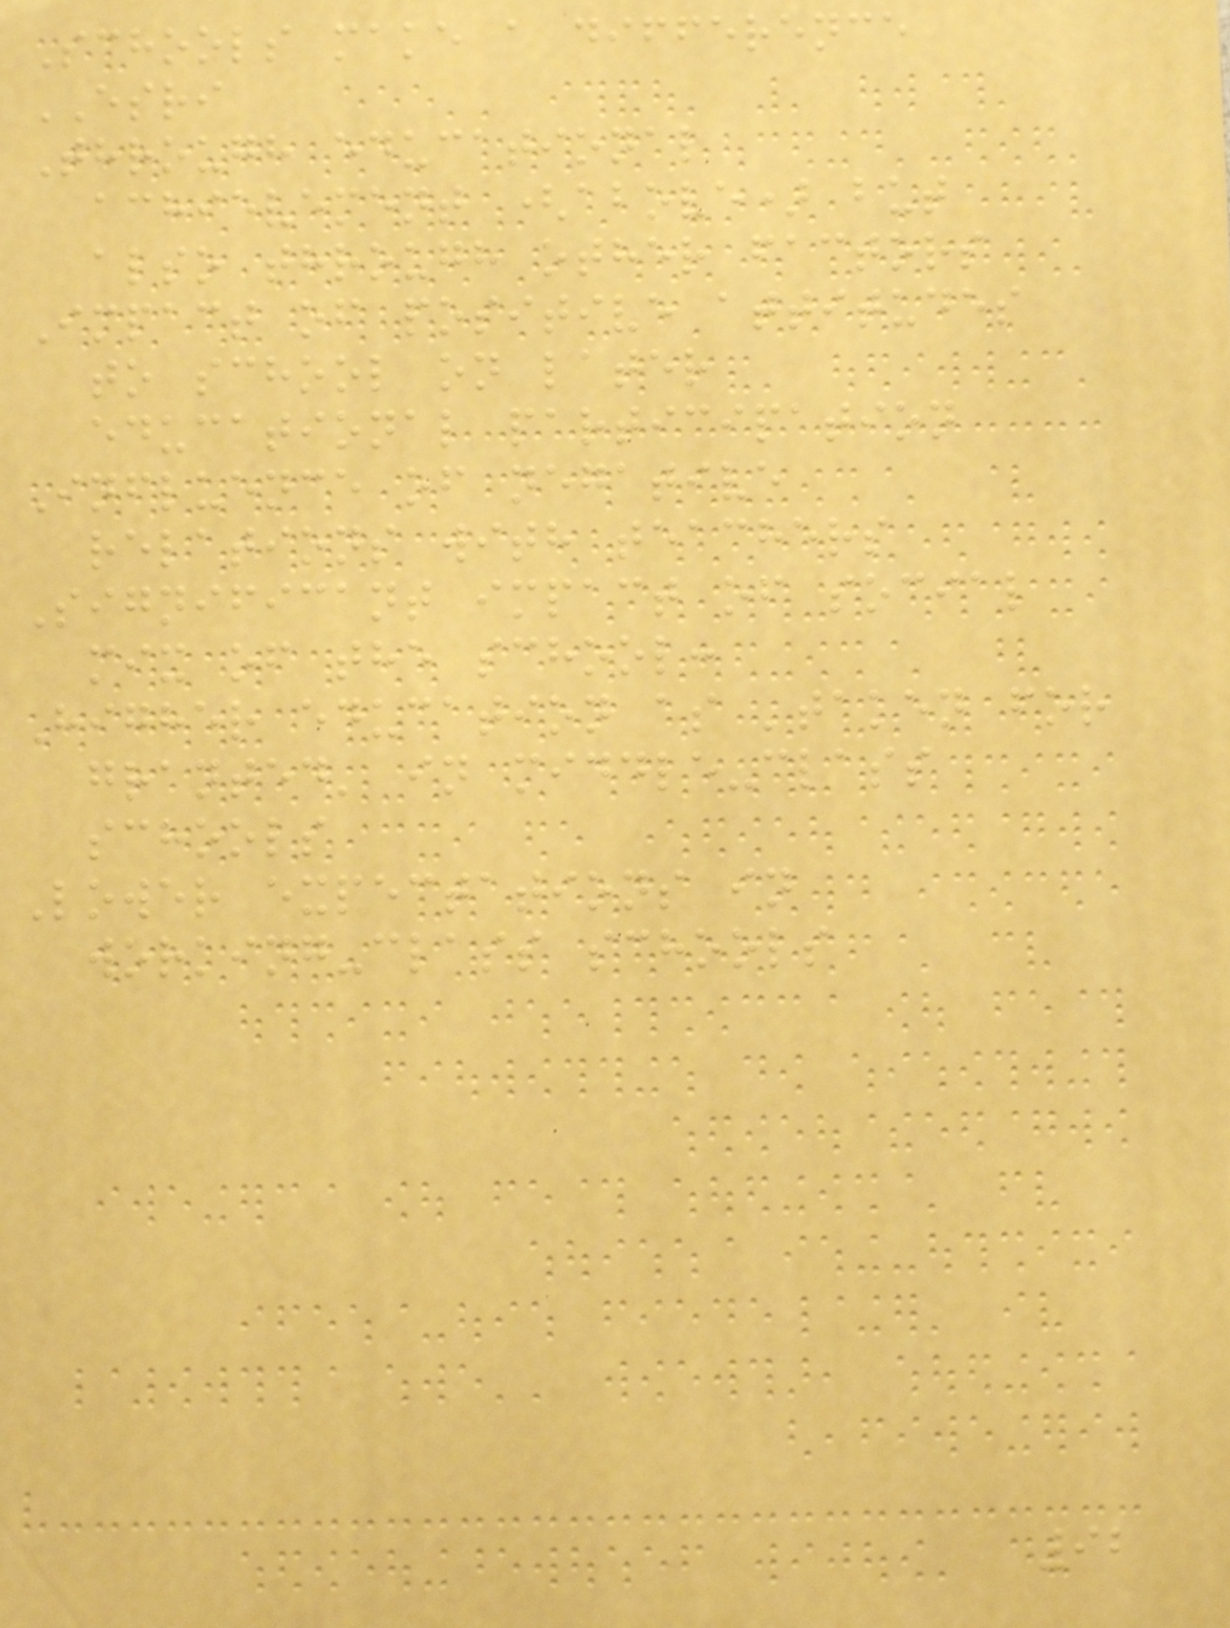Schools make a difference
ESRI
Through educational
achievement (above) but
also through other factors
Impact of positive attitudes
to school on later
educational participation
Influence of negative
relations with teachers
Significant impact of social
mix of the school:
Higher education as 'taken for
granted' in middle-class
schools
Lower expectations in
working-class schools
92
